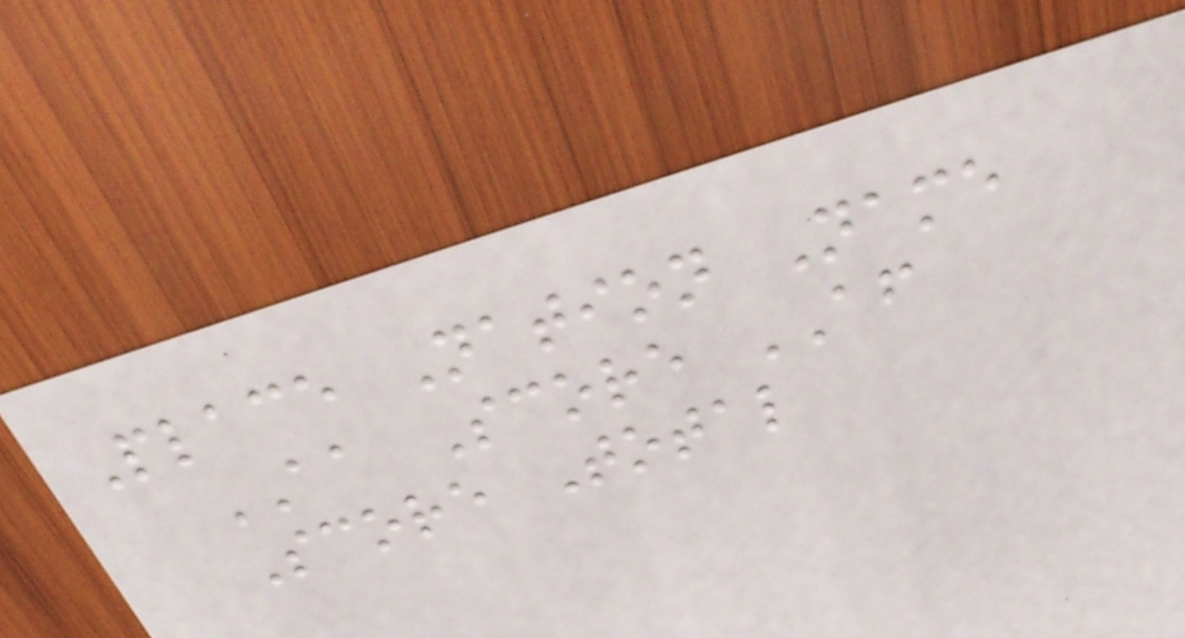Place Nation Name
AA Score AF
Score Total
